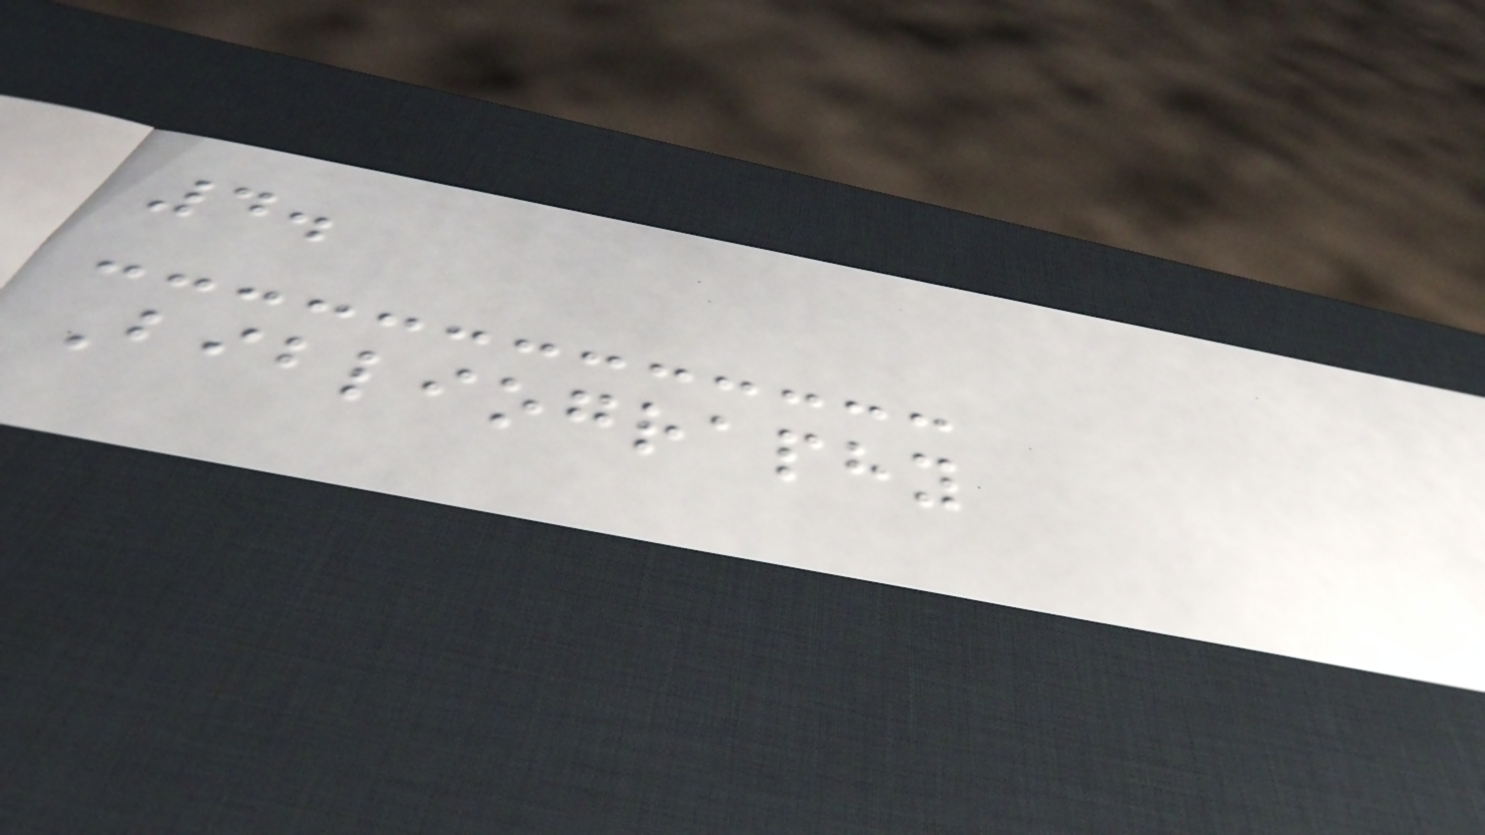4.
Bibliography
